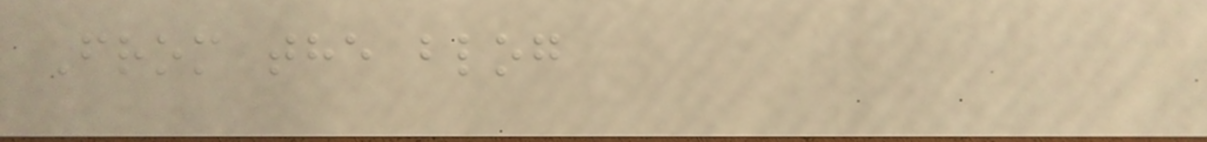From the blog
